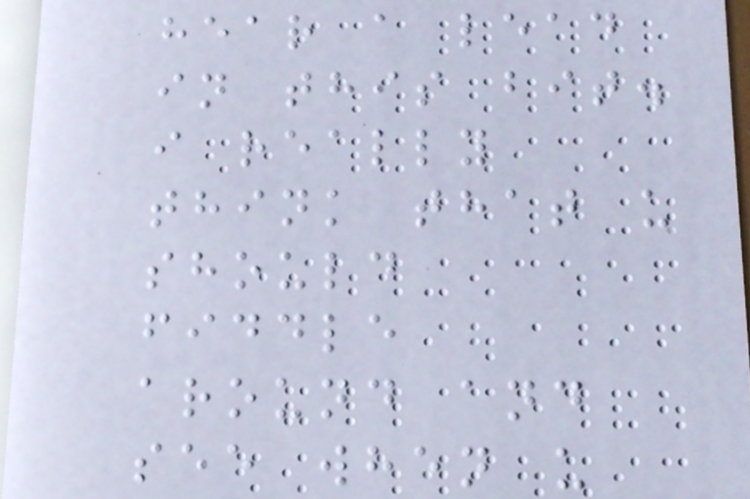hear a lead
in this bit.
i really
think that u
should
fiddle
around and
see when u
